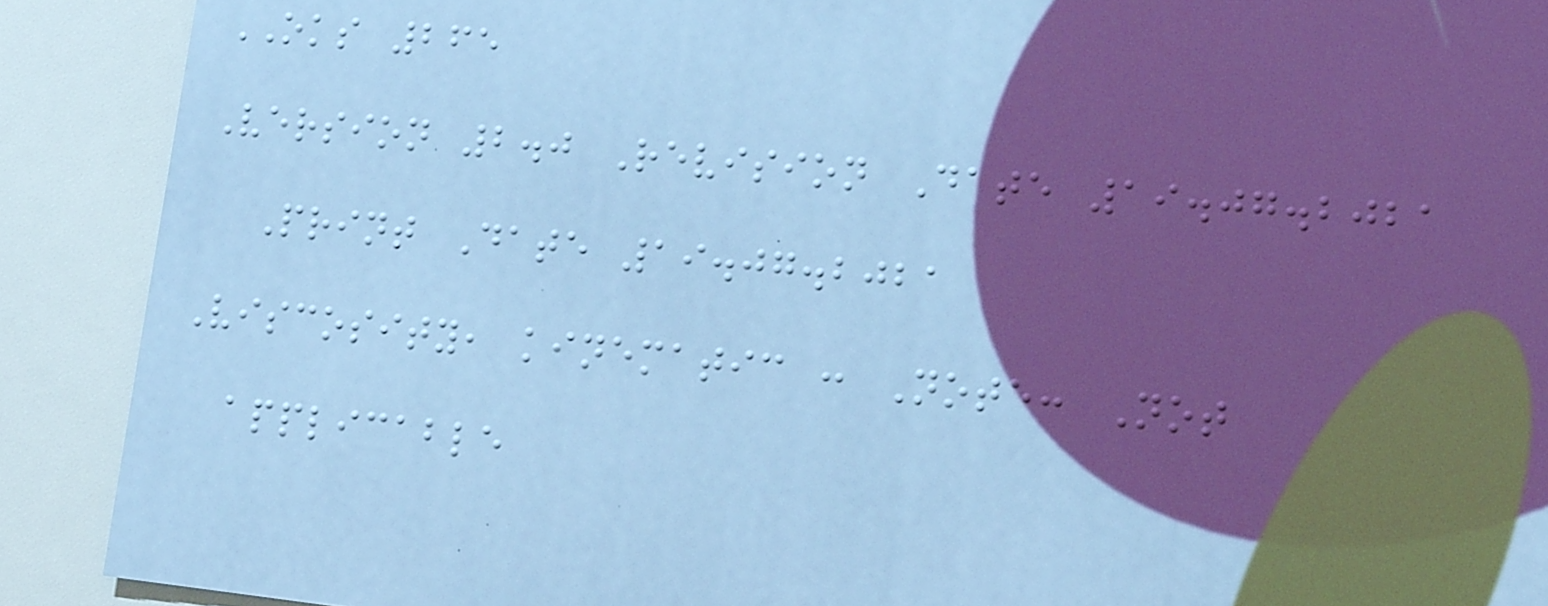OKS 265
Version 2.0 Revision Date 19.07.2021
Print Date 19.07.2021
Viscosity, kinematic : Note: Not
applicable
